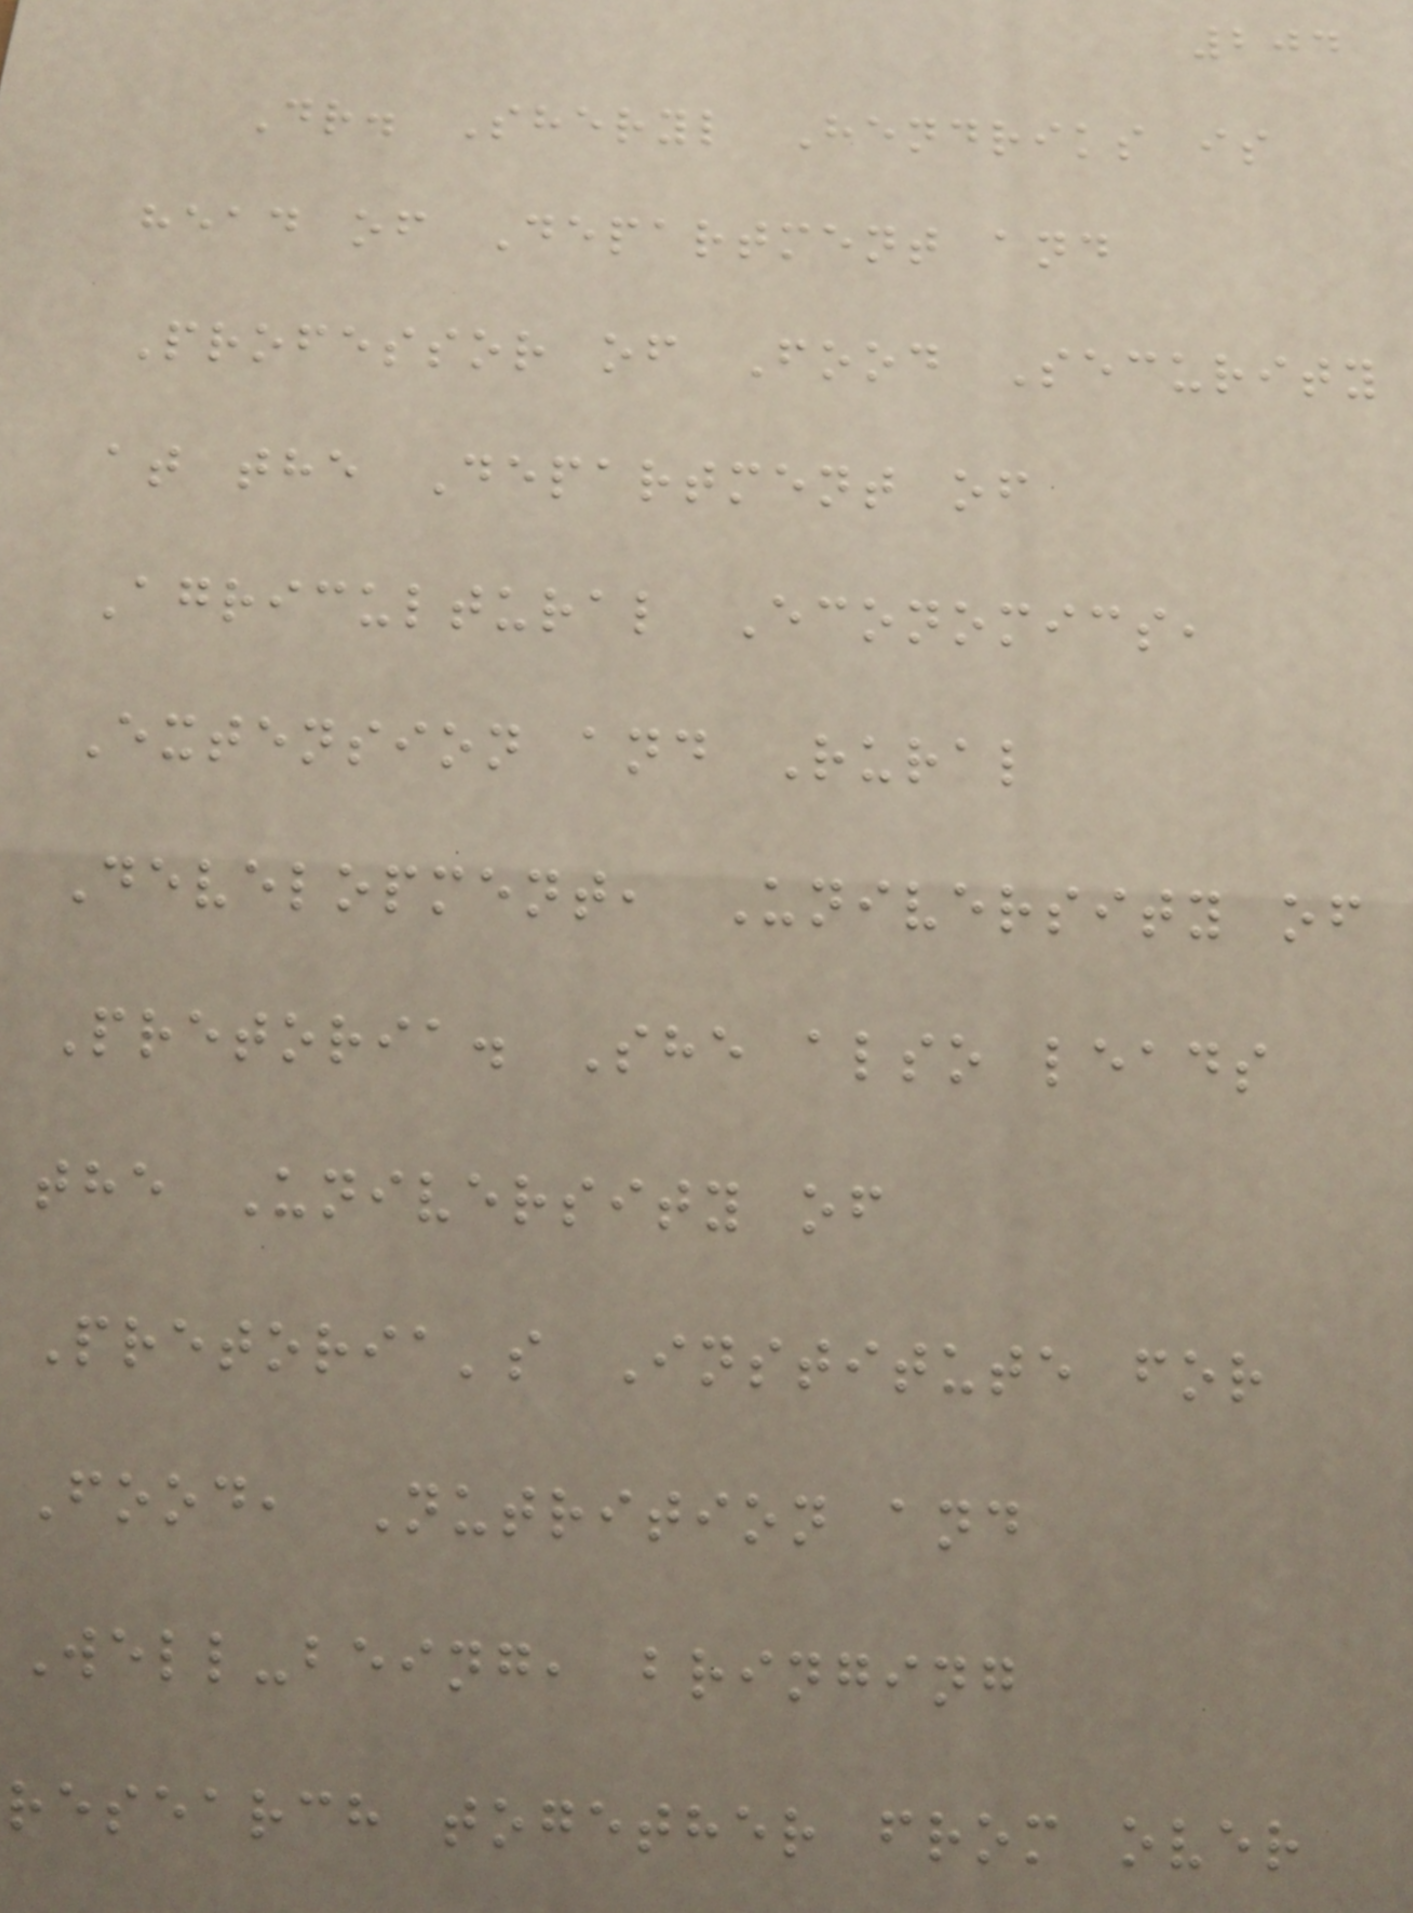204
Dr. Sheryl Hendriks is
head of Department and
Professor of Food Security
at the Department of
Agricultural Economics,
Extension and Rural
Development, University of
Pretoria. She also leads
the University of
Pretoria's Institute for
Food, Nutrition and
Well-being, bringing
research together from over
